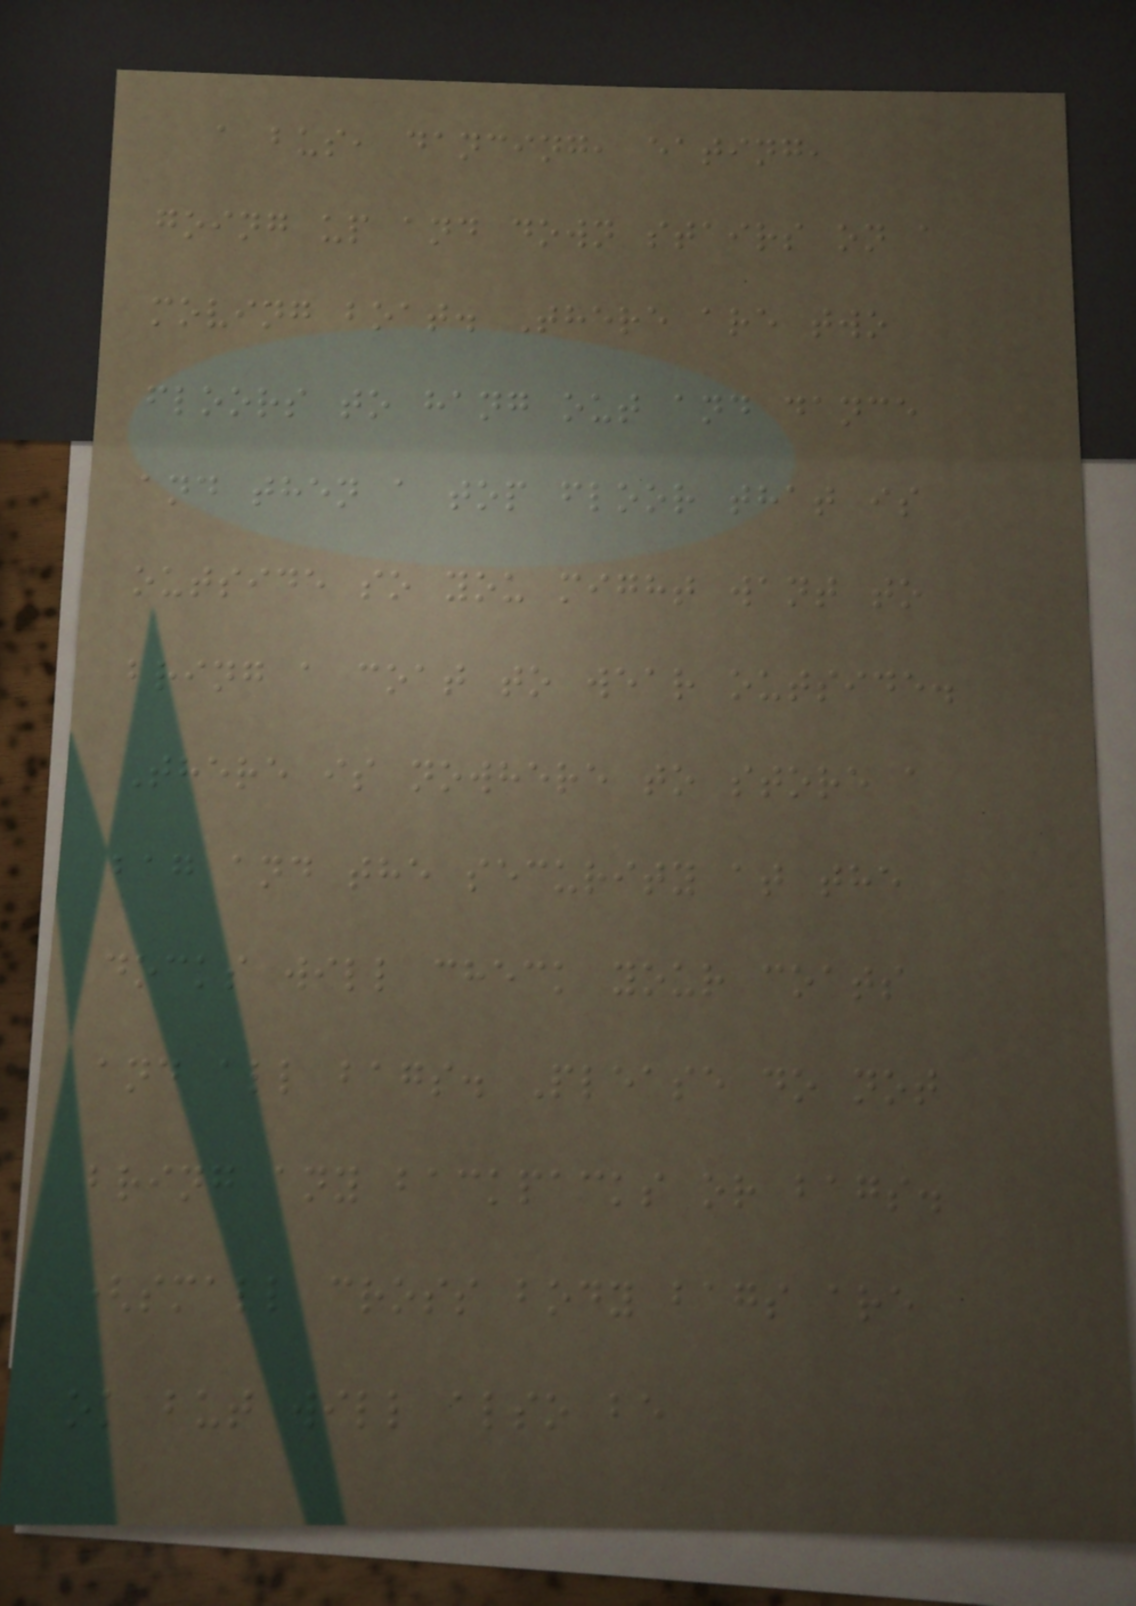a bus, dancing, eating,
going up and down stairs on a
moving boat. There are two
floors to hang out and dance
and then a top floor that is
outside so you might want to
bring a coat to wear outside.
There is nowhere to store a
bag and the security at the
docks will check your coats
and all bags. Please do not
bring any backpacks or bags.
(small cross body bags are
ok but will also be
